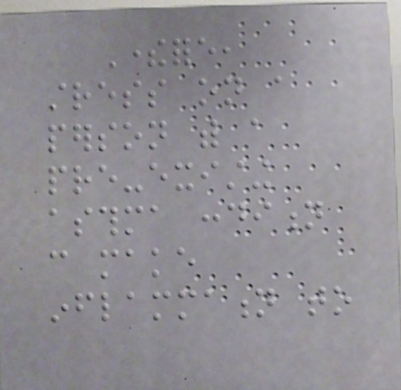Therefore,
stress on a
person with a
pre-existing
asthma condition
can make
inflammation to
